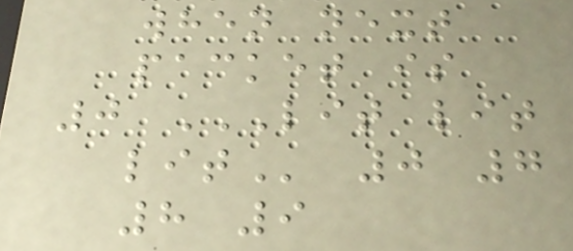when next
packet is
0 LIT LIT
LIT 0 7
8 9
